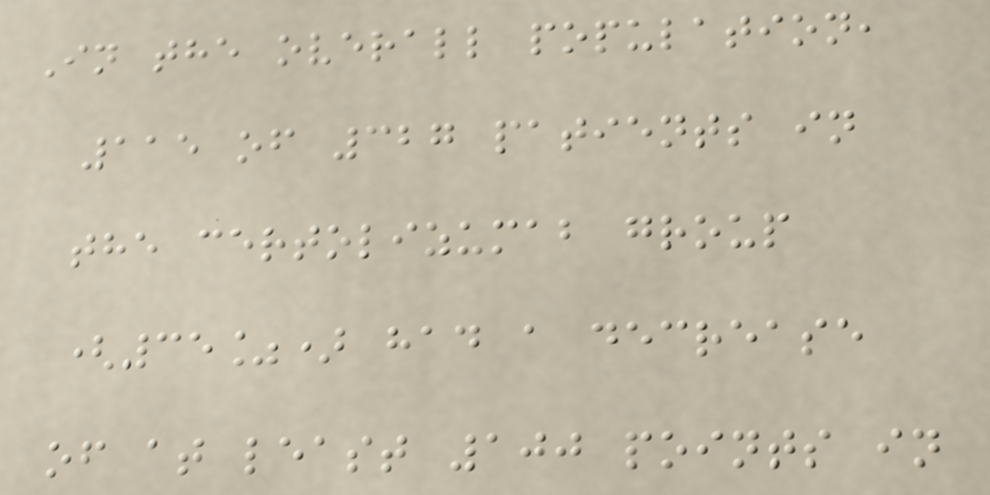In the overall population,
115 of 327 patients in
the certolizumab group
(35%) had a decrease
of at least 100 points in
